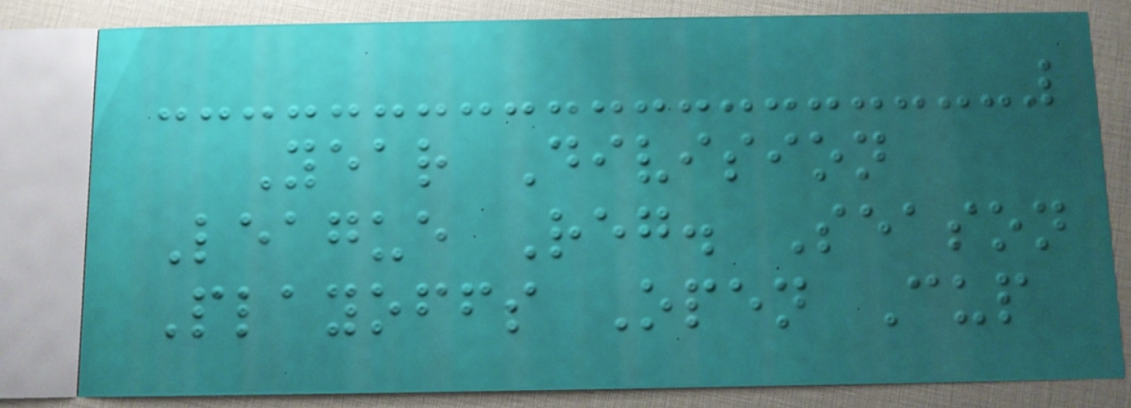Year Division
League Reg. Season
Playoffs Open Cup
